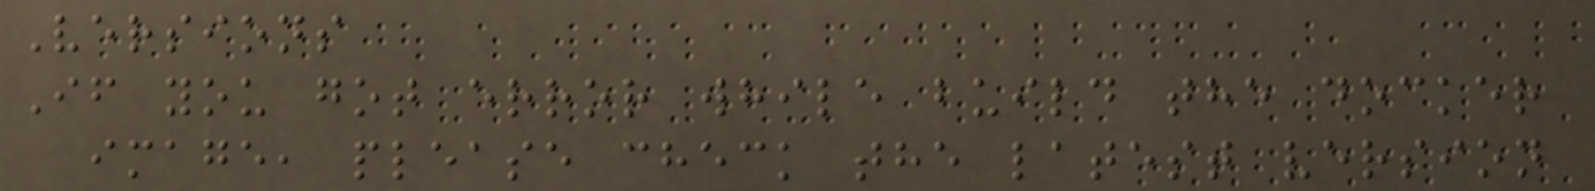Versions
If you got error while build the docker
image, please check the latest version
